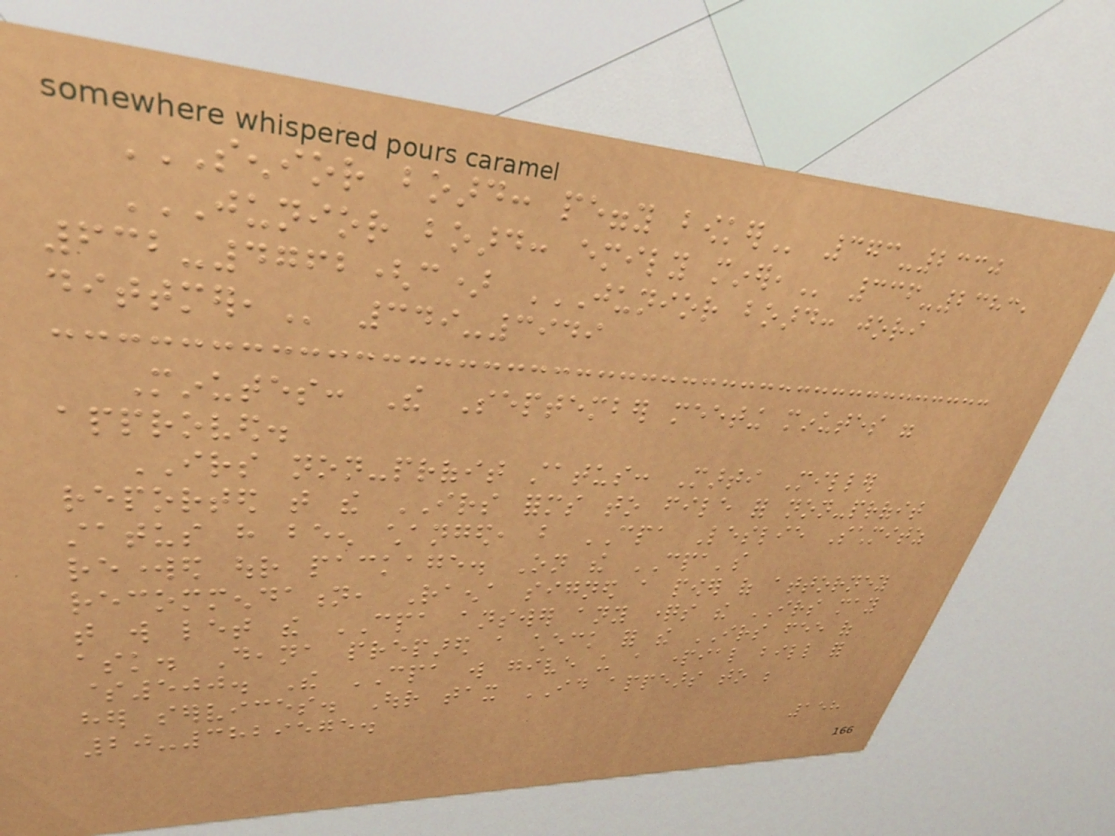SENIOR BOARD: PEGGY BOWKER 373-2330
JUNIOR BOARD: EMILY MINER, 336-2383,
632-4762(c) JUNIOR BOARD: JORI
DITTMER, 349-3949
Minutes: The September meeting minutes were
approved.
IRS non-profit status: Marti Miller
reported that the IRS forms to file for non-profit
status have been changed, but CPA Leslie Schmitz
reworked our package. On the CPA's
recommendation, Raena signed a power of attorney
that will let the CPA answer any questions the IRS may
ask. Deana prepared a check for the IRS fee of
$500. The CPA will give us a partial bill for
her services. Our tax ID appears to be
20-3829575.
158
